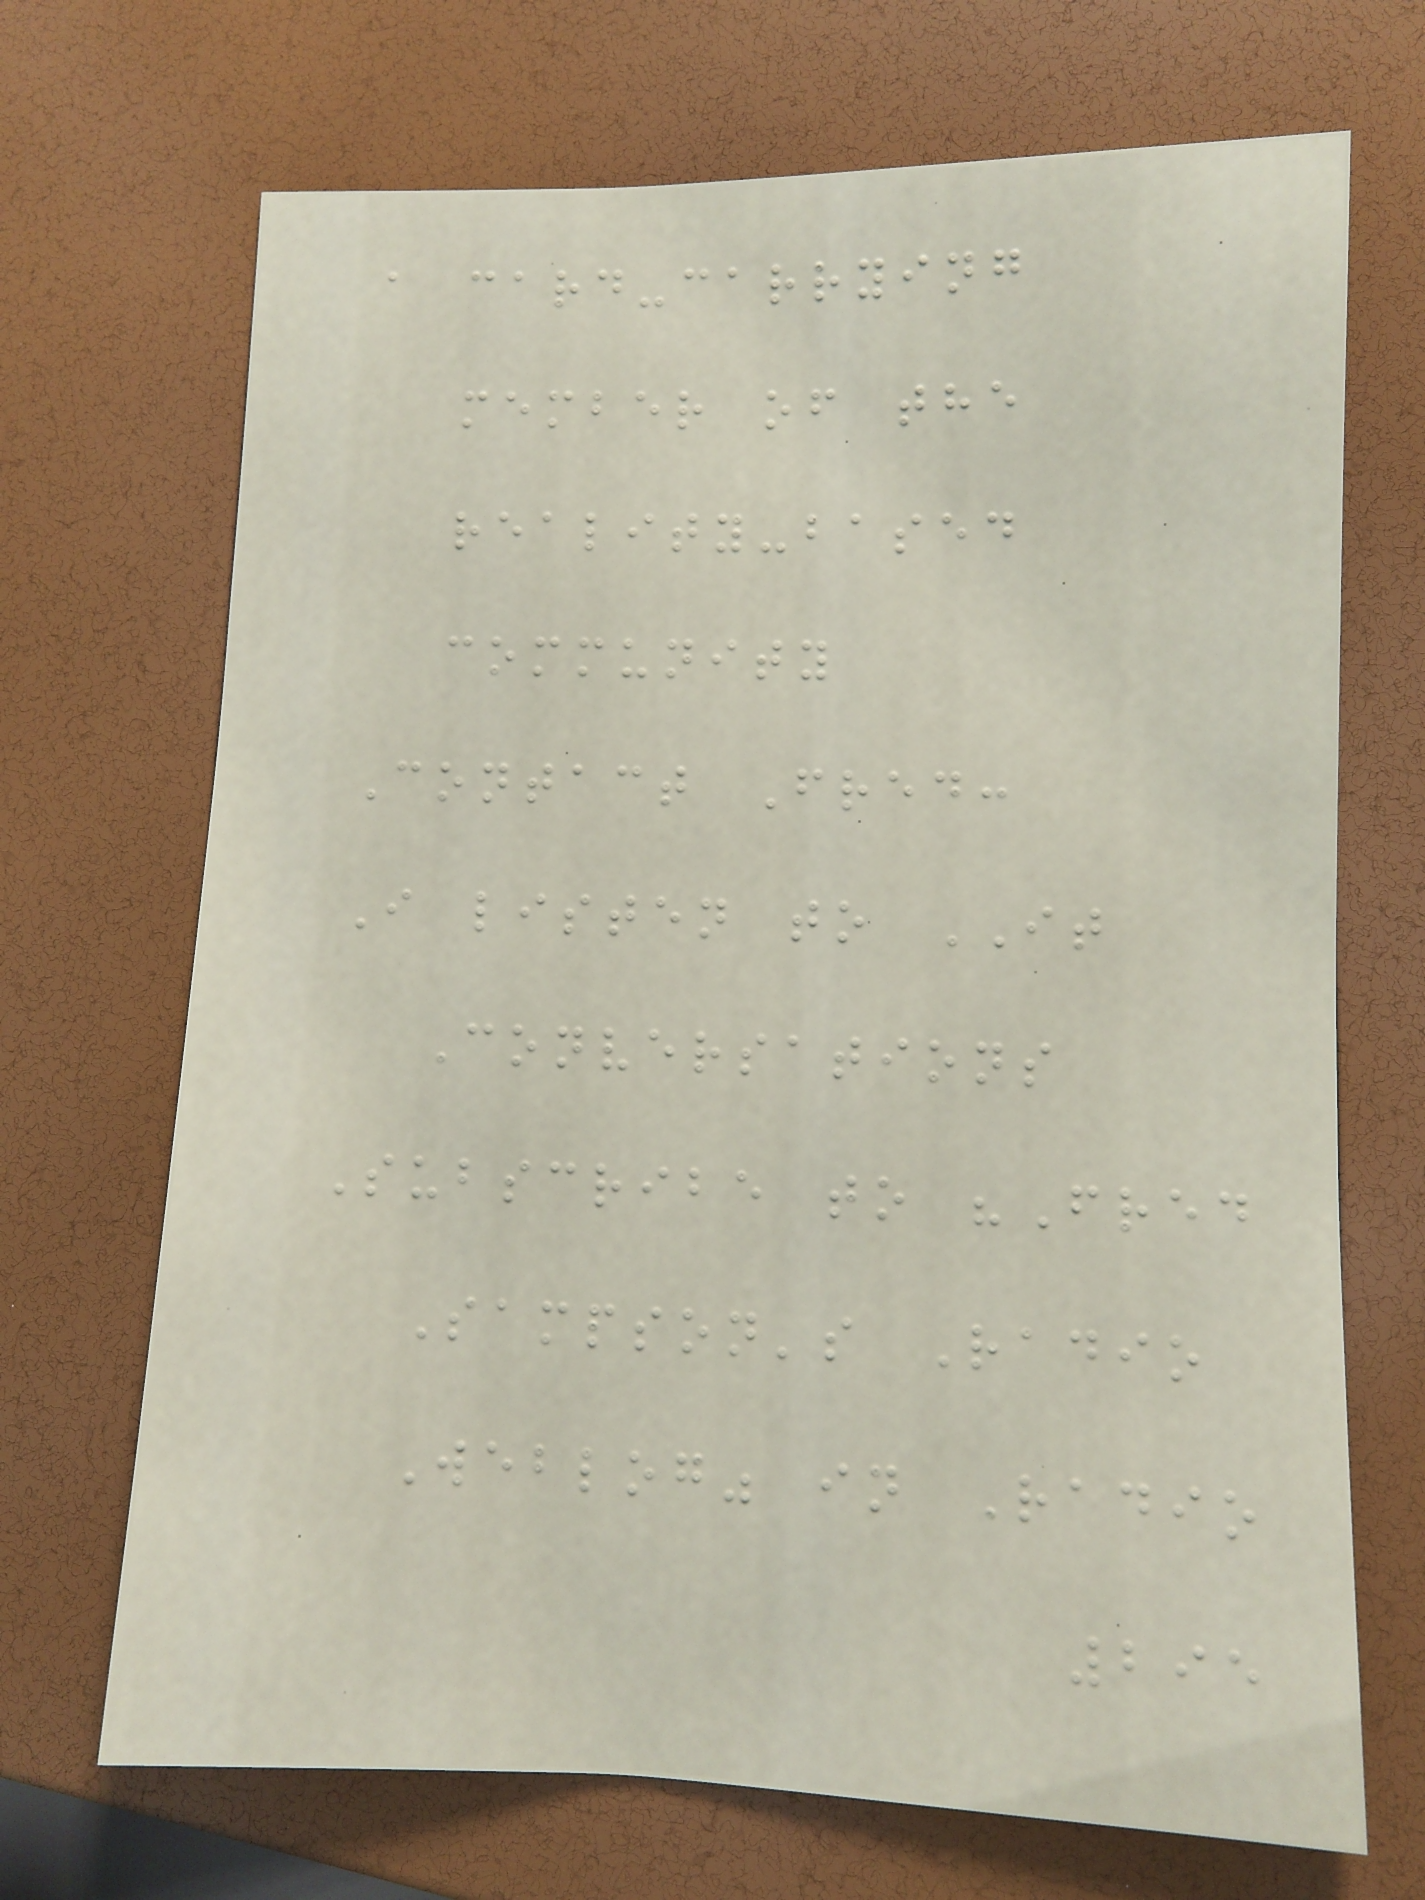a card-carrying
member of the
reality-based
community
Contact Fred:
I listen to IT
Conversations
Subscribe to "Fred
Sampson's Radio
Weblog" in Radio
295
